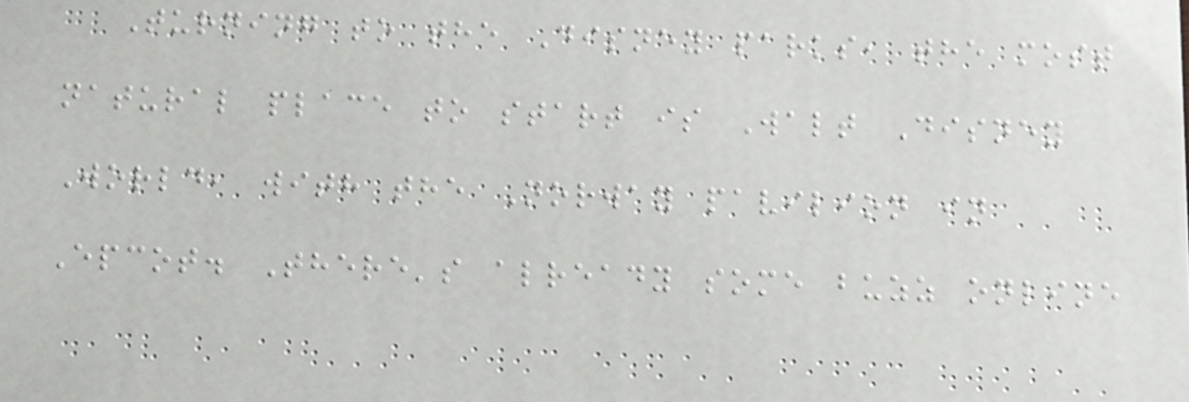Turning to the Disney parks, the most
natural place to start is Walt Disney
World, with the Norway pavilion in
Epcot. There's already some buzz online
